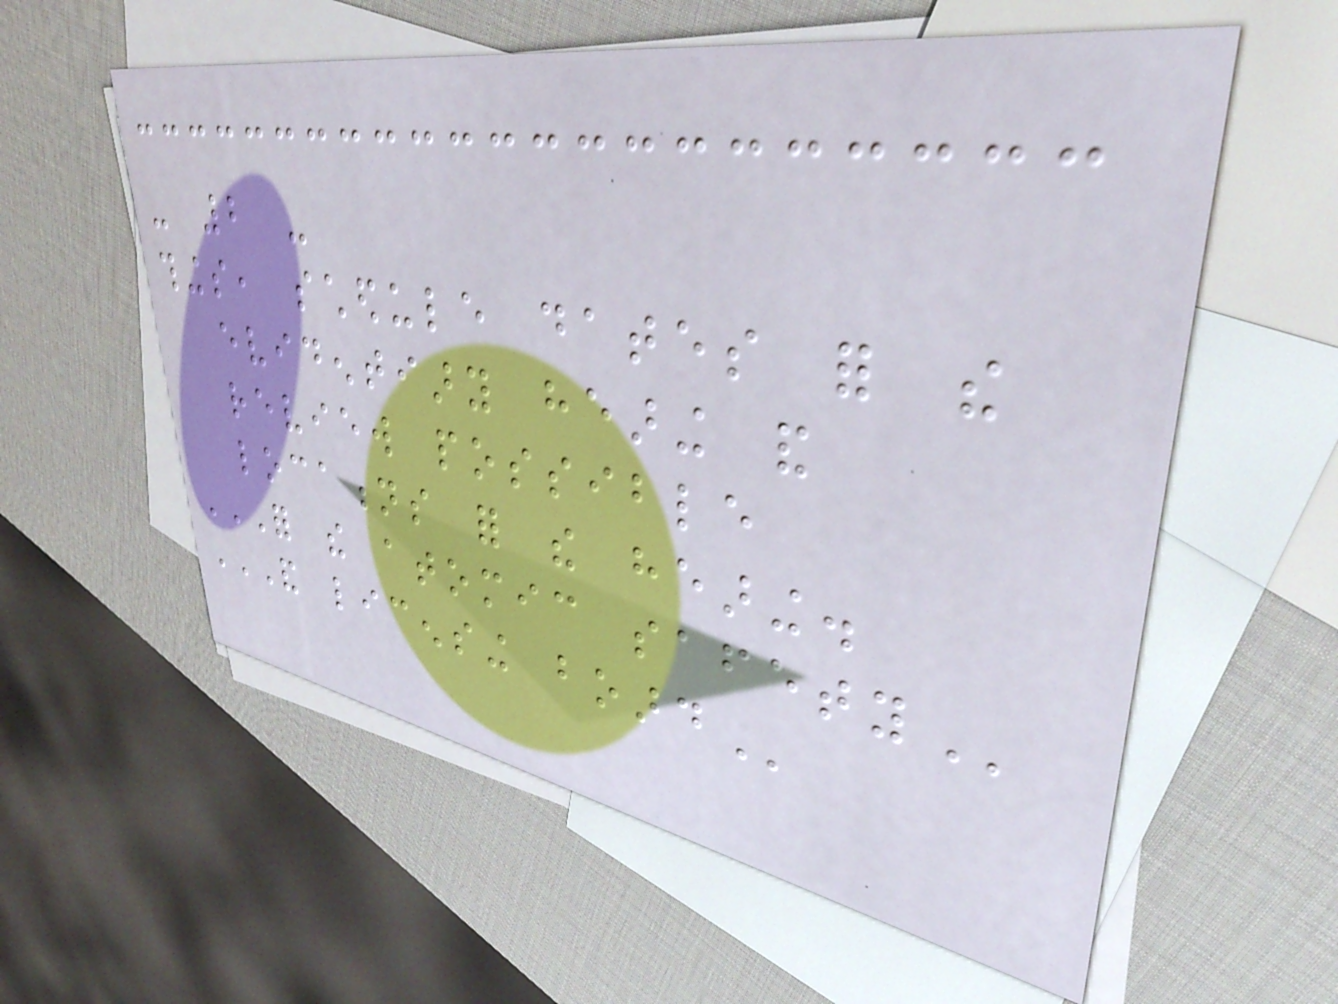- 2 -
things, schedule dates for the
evidentiary hearing and
review possible
locations for the hearing.
FOR THE ATOMIC SAFETY
AND LICENSING BOARD
